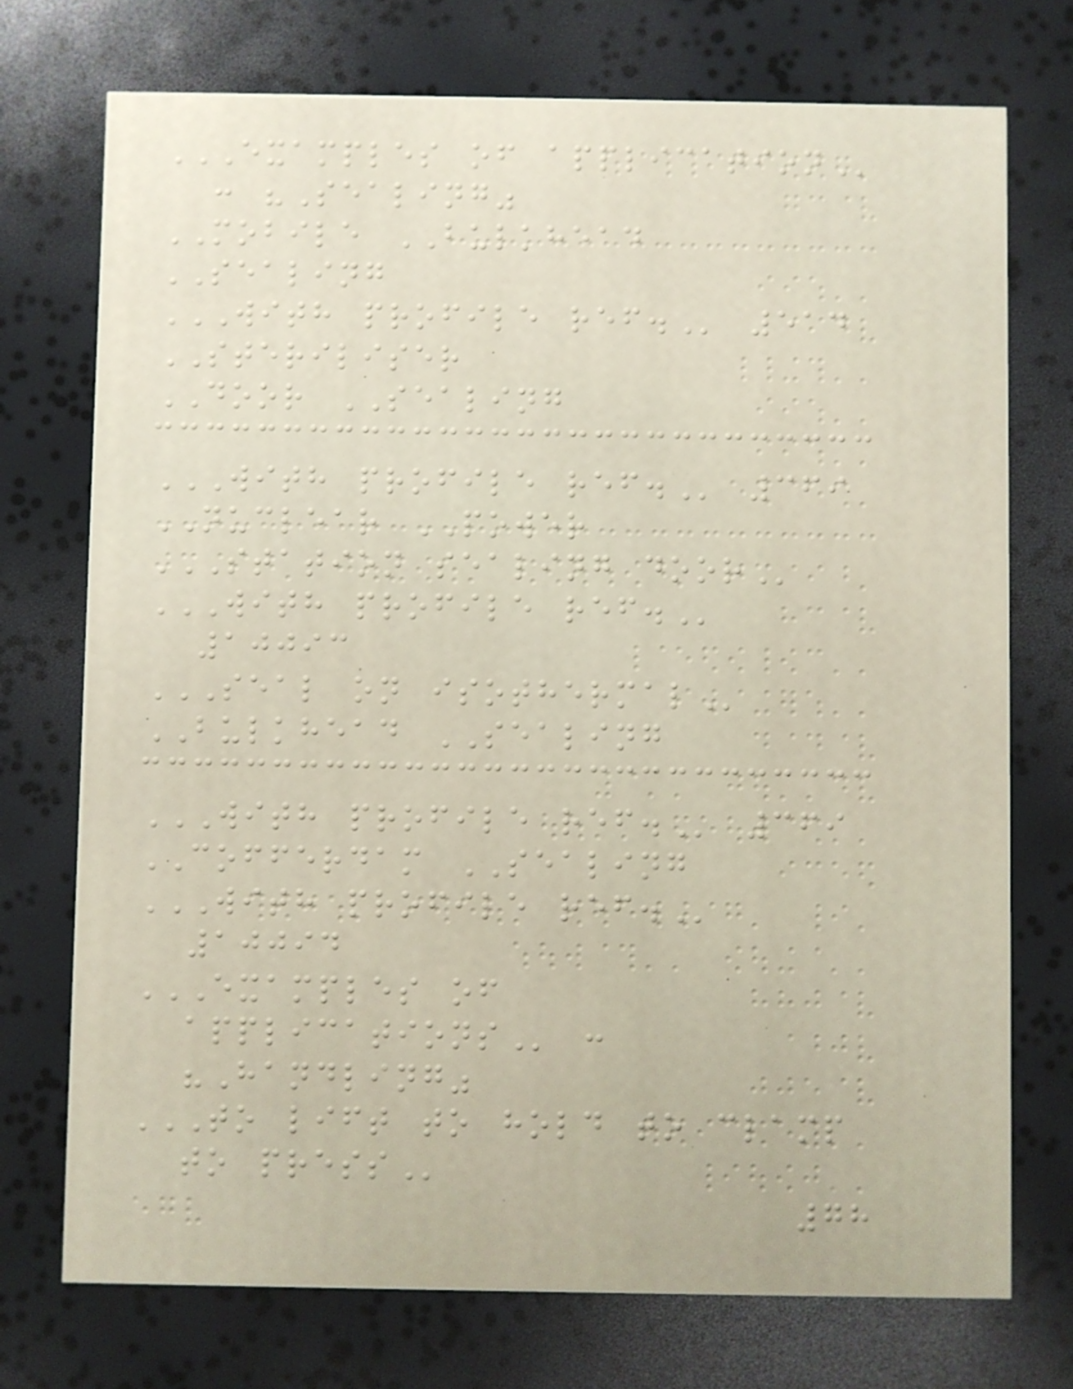EXAMPLES OF APPLICATION
: "Sealing"
MOBILE BULKHEAD
SEALING
WITH PROFILE REF. 514
STERILISER
DOOR SEALING
WITH PROFILE REF. 369
NUCLEAR POWER
STATION SEALING DOOR
WITH PROFILE REF.
10093
SEAL ON ISOTHERMAL
BULKHEAD SEALING
WITH PROFILE REF. 369
COFFERDAM SEALING
WITH PROFILE REF.
10094
EXAMPLES OF
APPLICATIONS :
"Handling"
TO LIFT TO HOLD TO CLAMP
TO PRESS
78
